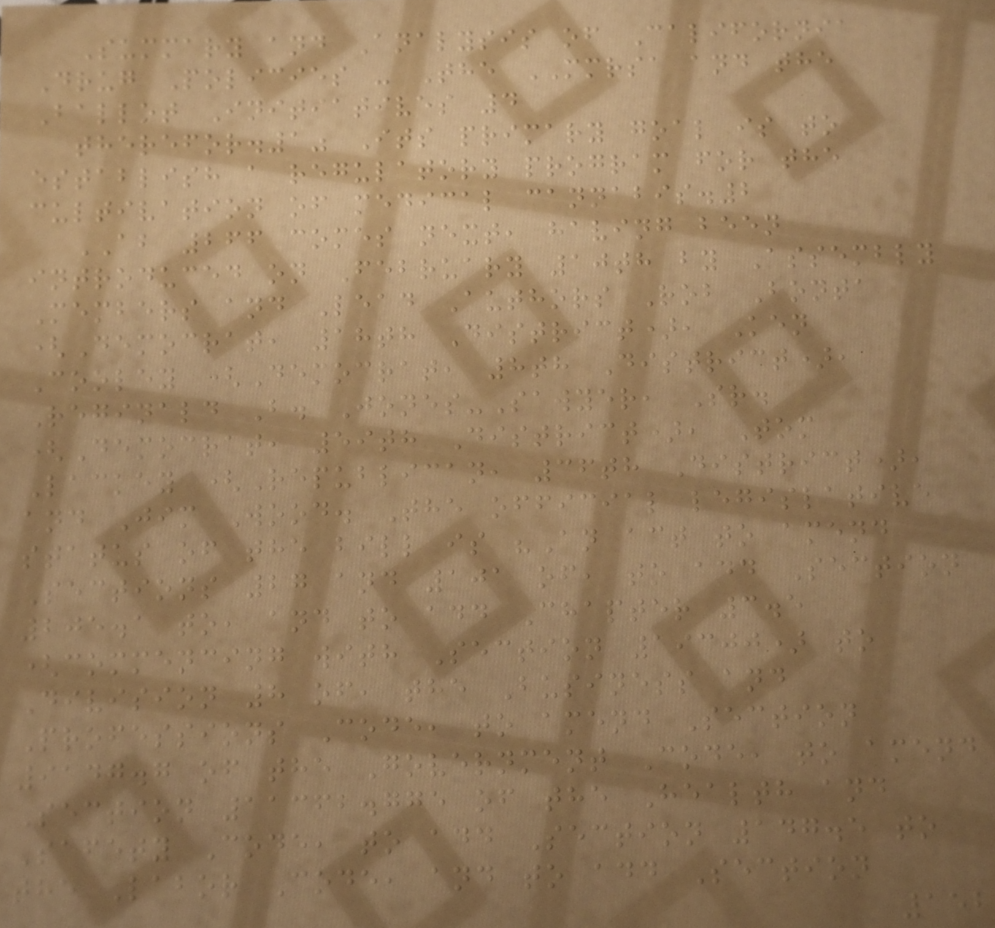Summary and Analysis of California
Drug Policies - The MMRSA and the
Ballot Initiatives 4
therefor.1" Its primary goal is to
establish a regulatory program for the
cultivation of medical cannabis.2
AB 266 comes next, having been
introduced on February 10th by Assembly
Members and Lead Authors Rob Bonta
(Democrat, 18th District), Ken
Cooley (Democrat, 8th District),
Reginald B. Jones-Sawyer, Sr.
(Democrat, 59th District), Tom
Lackey (Republican, 36th District),
and Jim Wood. The official legislative
status of the bill is "An act to amend
Sections 27 and 101 of, to add Section
205.1 to, and to add Chapter 3.5
(commencing with Section 19300) to
Division 8 of, the Business and
Professions Code, to amend Section
9147.7 of the Government Code, to amend
Section 11362.775 of the Health and
Safety Code, to add Section 147.5 to
the Labor Code, and to add Section
152
